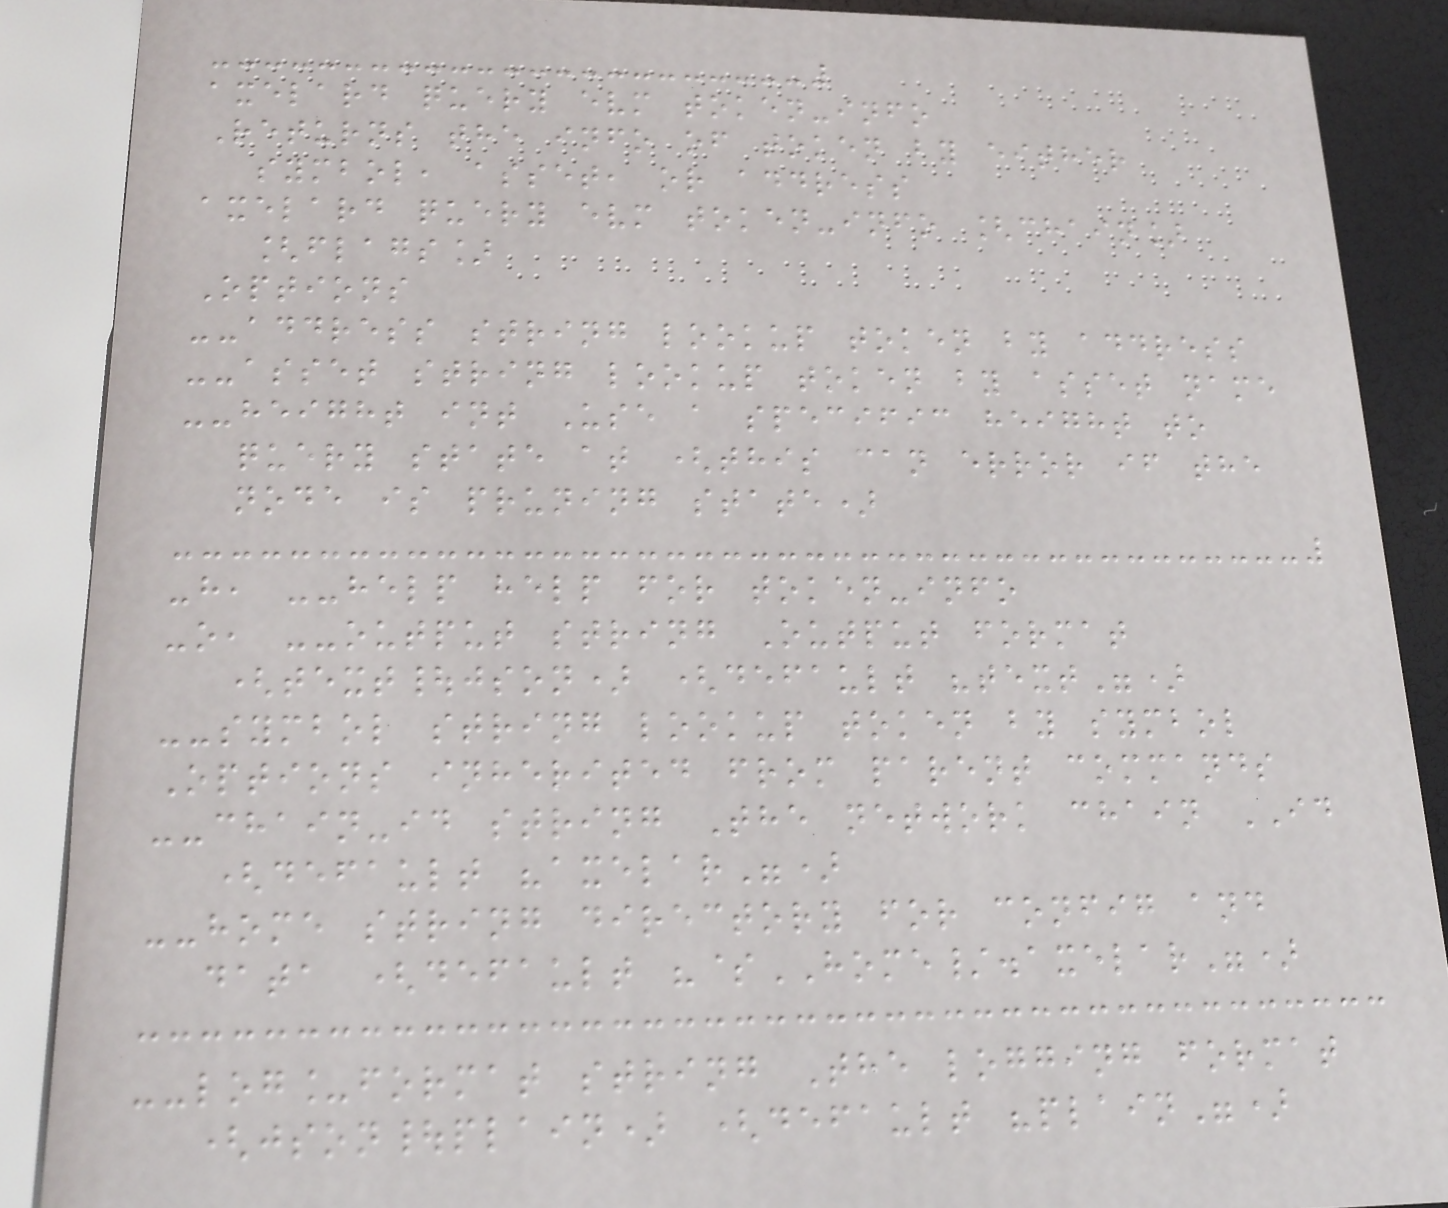axelard query evm token-info
Returns the info of token by either
symbol, asset, or address
axelard query evm token-info [chain]
[flags]
Options
--address string lookup token by address
--asset string lookup token by asset name
--height int Use a specific height to
query state at (this can error if the
node is pruning state)
-h, --help help for token-info
-o, --output string Output format
(text|json) (default "text")
--symbol string lookup token by symbol
Options inherited from parent commands
--chain-id string The network chain ID
(default "axelar")
--home string directory for config and
data (default "$HOME/.axelar")
--log_format string The logging format
(json|plain) (default "plain")
